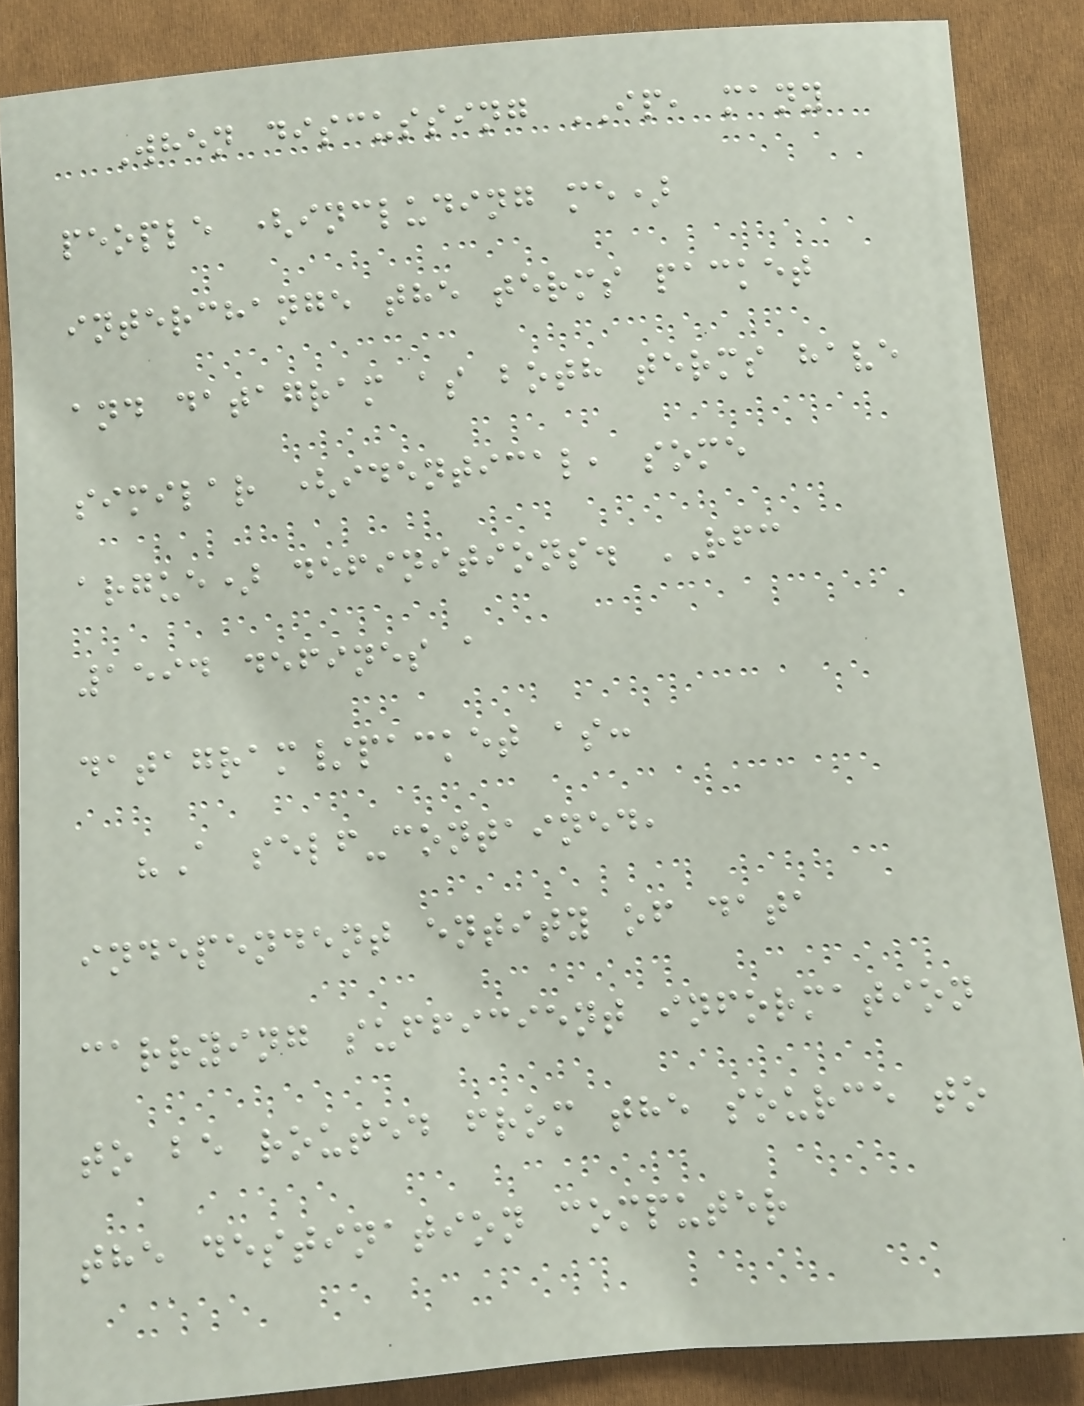When discussing IP, many
people (including me)
interchange the terms packet
and datagram as both terms have
similar (identical, some
argue) definitions. RFC
1594 defines a
datagram/packet as:
"A self-contained,
independent entity of data
carrying sufficient information
to be routed from the source to
the destination computer
